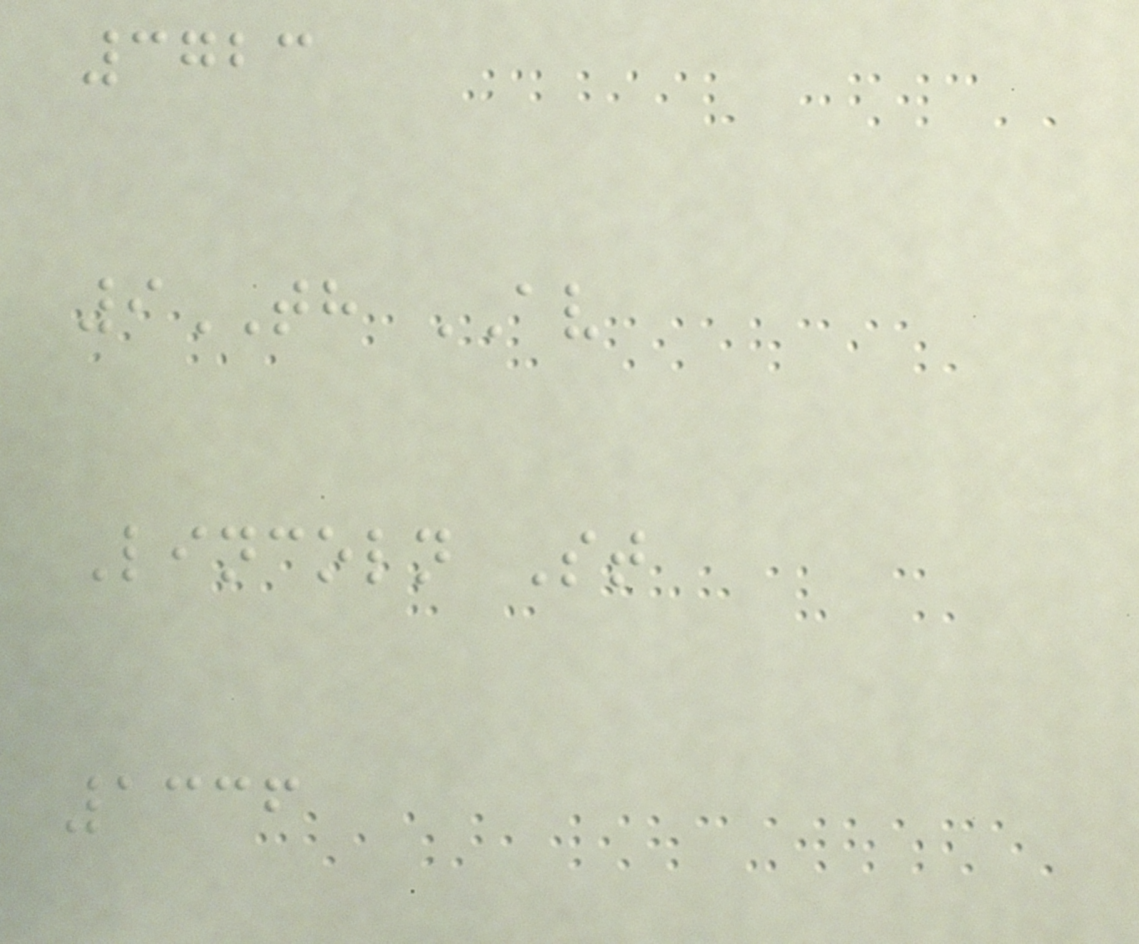3723
9TH AV
Lincoln St
1336
